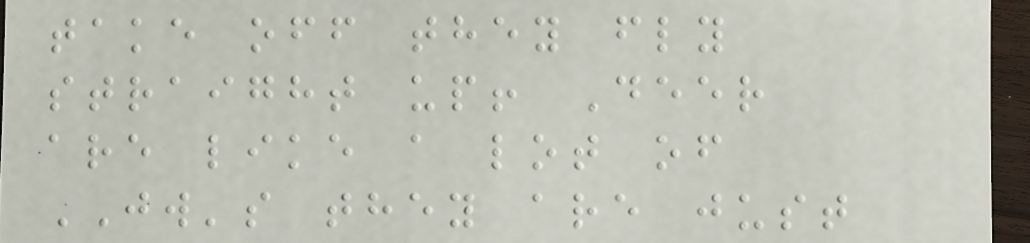take off they fly
straight up! Deer
are like a lot of
JW's they are just
